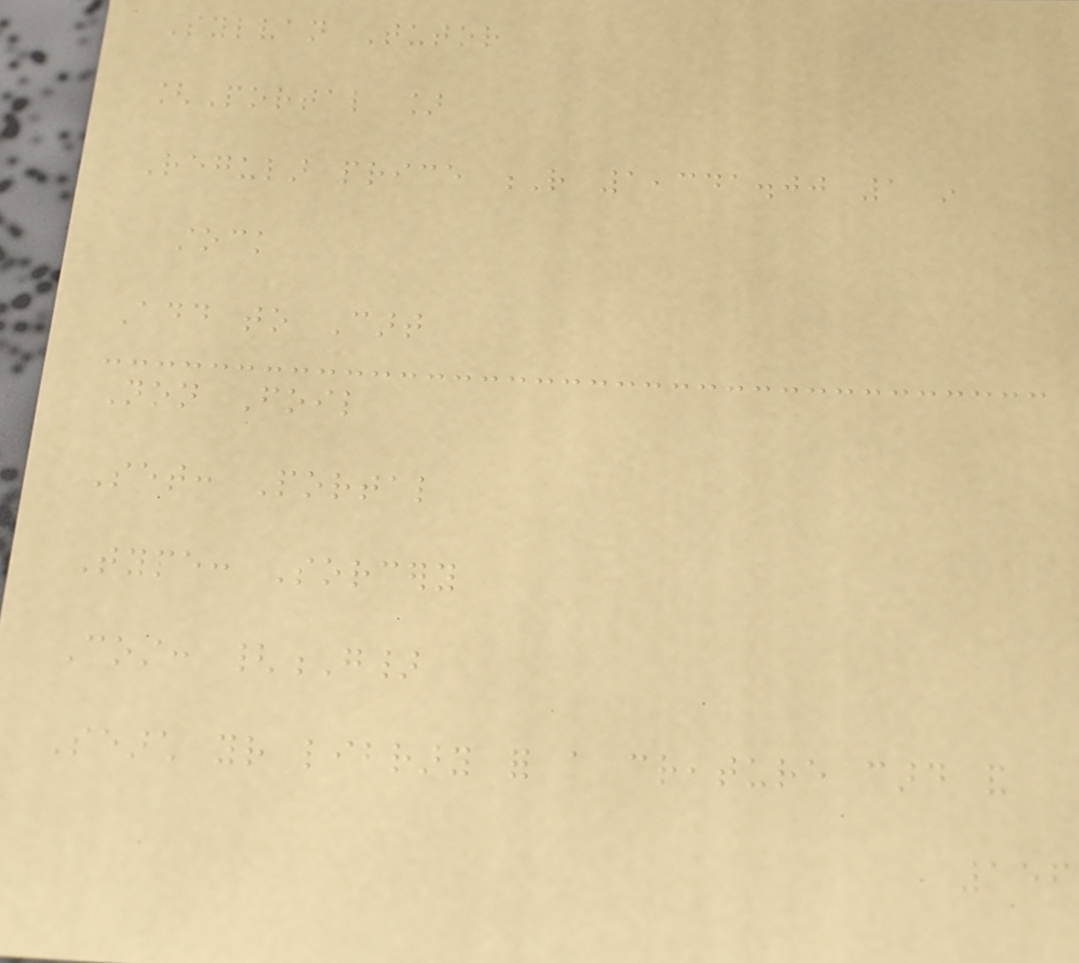Sylvan Tutor
[Portal ]
Regular price R 1,341.00 1 in
stock
Add to Cart
Non Foil
Set: Portal
Type: Sorcery
Cost: {G}
Search your library for a creature card and
156
